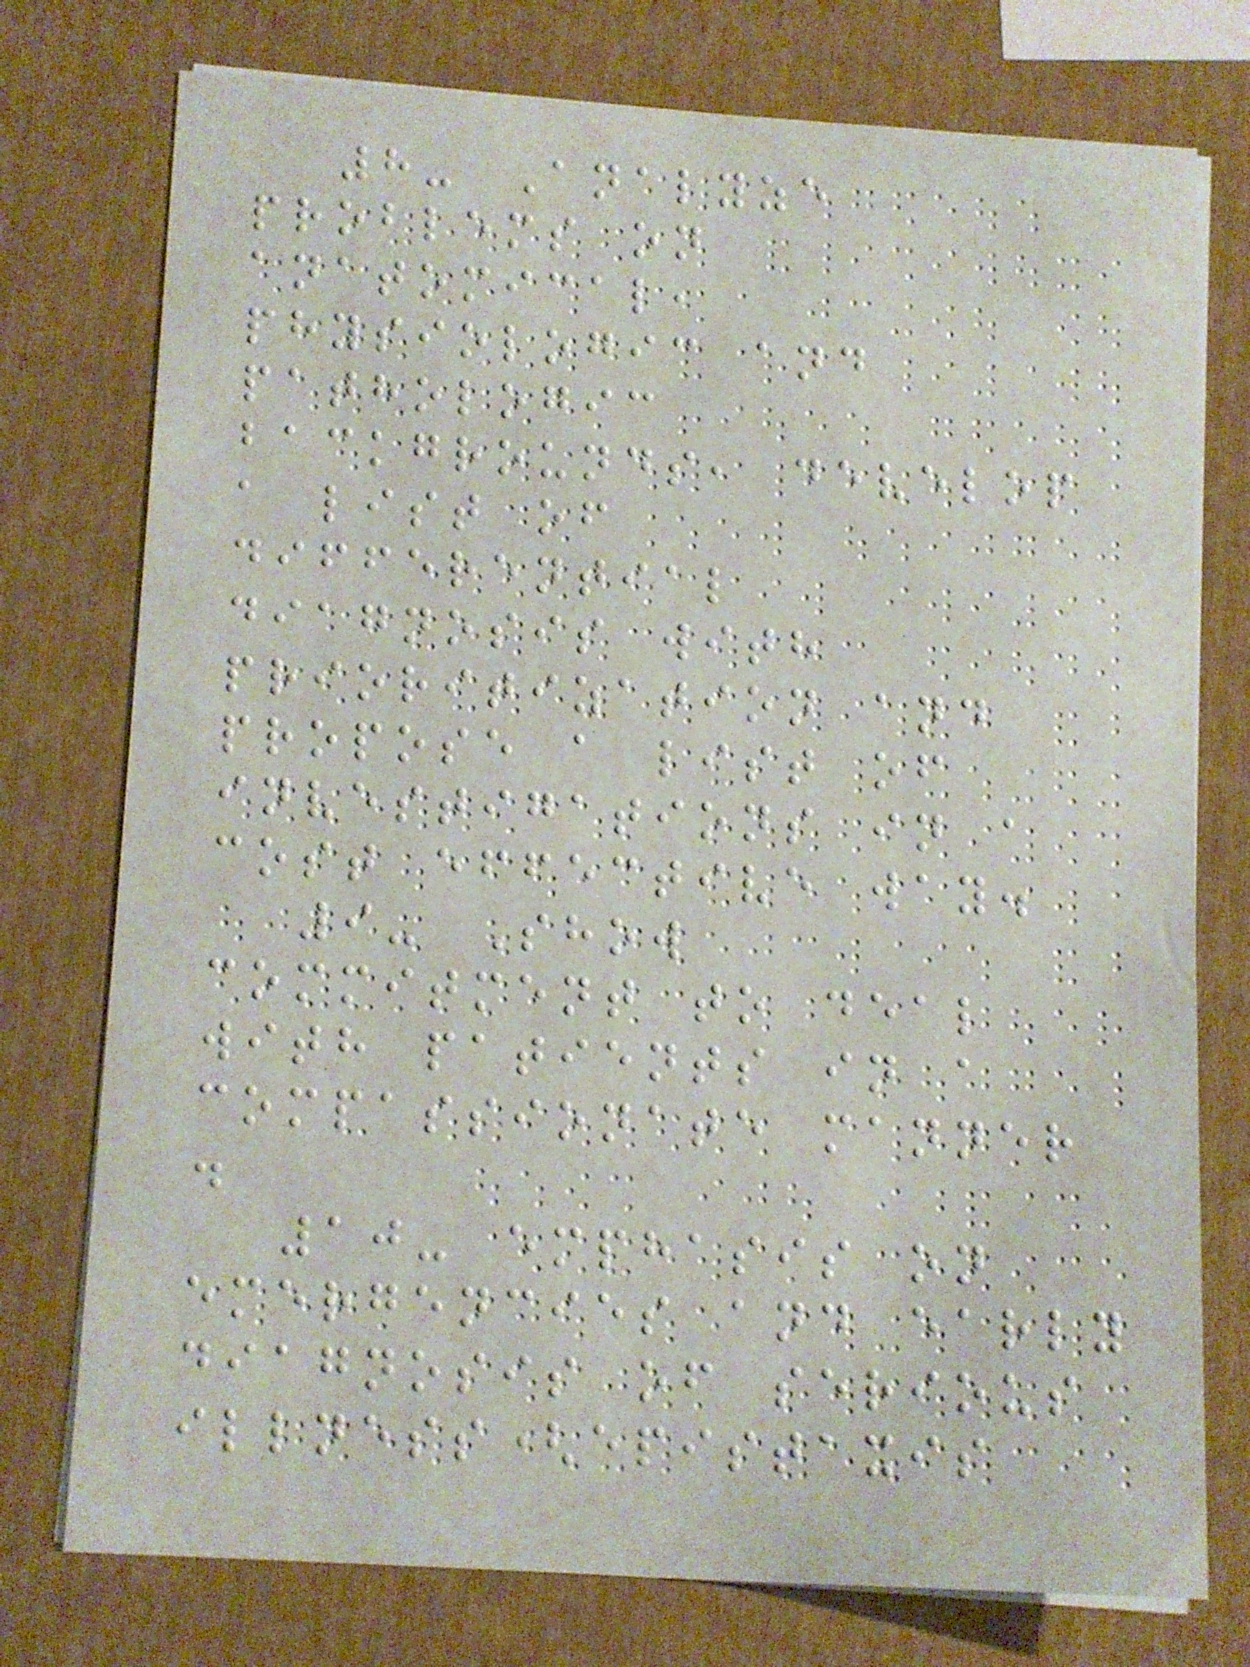8- Analyze
problems on
anatomical,
physiologic and
pathologic
backgrounds, develop
a list of
differential
diagnosis with
prioritization and
propose a list of
investigations in a
cost effective way.
9- Show
commitment to deal
with patients in a
compassionate manner
.
10- emphasis on
emergencies and early
diagnosis of serious
illness(epistaxis
